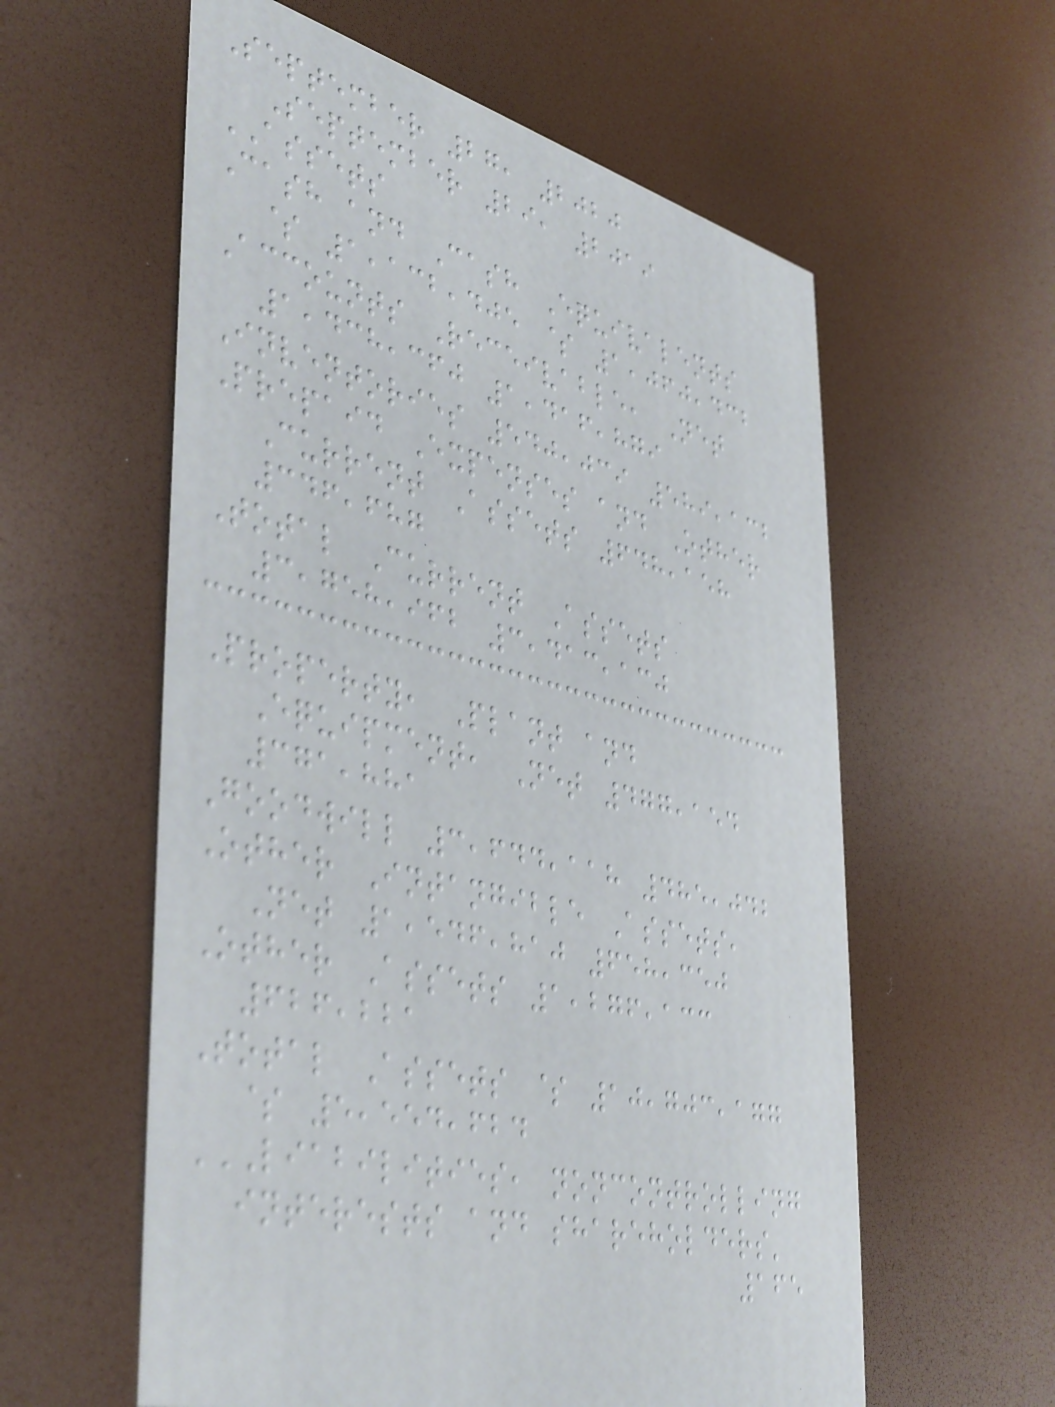September 27, 2020
September 29, 2019
ASSETS
Cash and Cash Equivalents
$ 1,132,405 $ 1,060,432
Accounts Receivable, Net
1,438,360 1,416,879
Inventories 540,039 589,132
Prepaid Expenses and Other
Current Assets 648,158
346,687
Total Current Assets
3,758,962 3,413,130
Property, Plant and
Equipment, Net 477,154
371,881
Goodwill 3,644,118 485,042
Other Intangible Assets,
Net 1,546,810 658,350
Other Assets 1,276,133
626,221
Total Assets $ 10,703,177
$ 5,554,624
LIABILITIES, NONCONTROLLING
INTERESTS AND SHAREHOLDERS'
165
